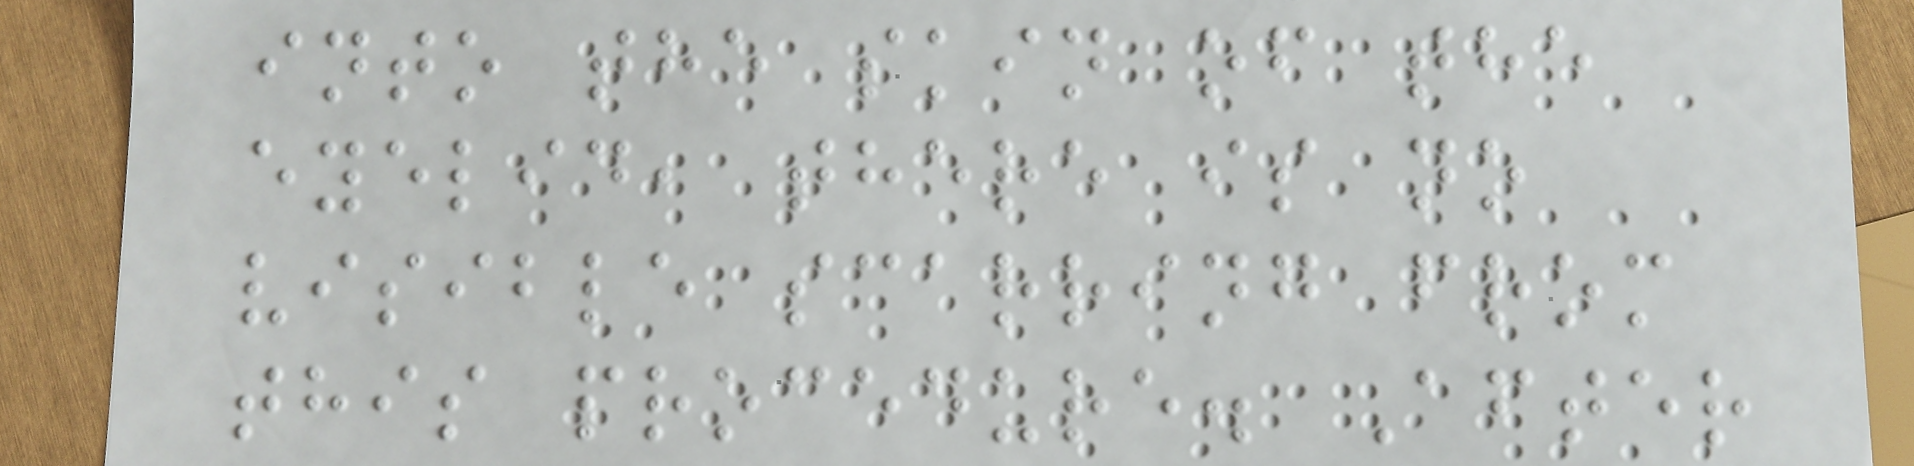into the skin of the
eyelid, there is no
visible scarring from
this procedure. After
